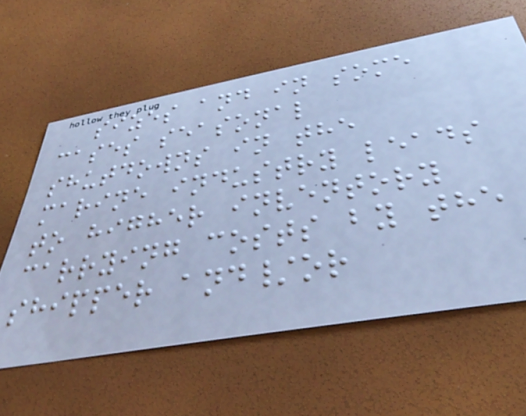sizes and in some
cases seasonal
shutdowns in the
marine industry leads
to higher inventory
carrying costs by the
shipper and/or
